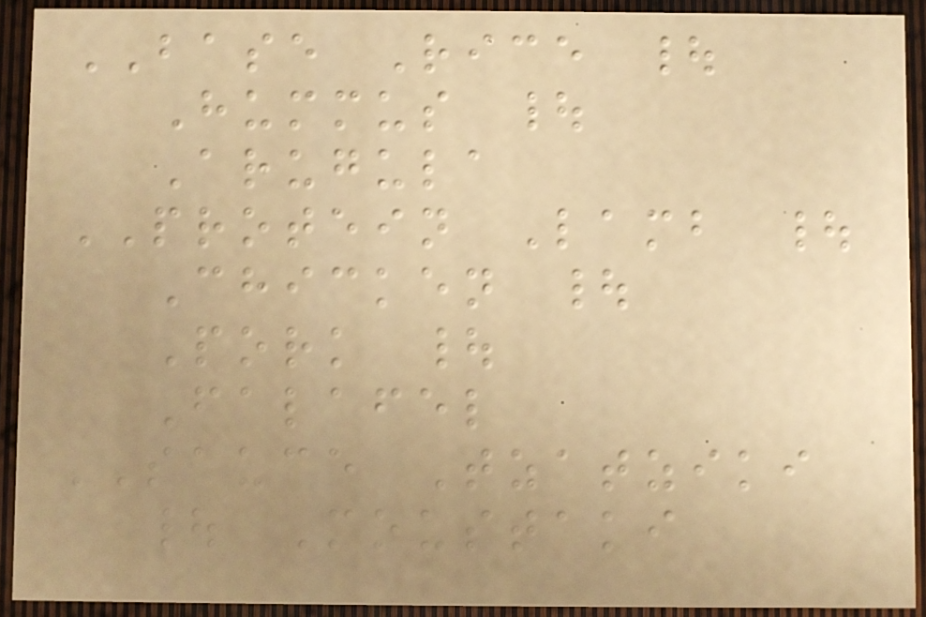BASE Rice |
Hummus |
Arugula
PROTEIN Lamb |
Chicken |
Pork |
Falafel
SAUCE Tzatziki
| Moustaki
